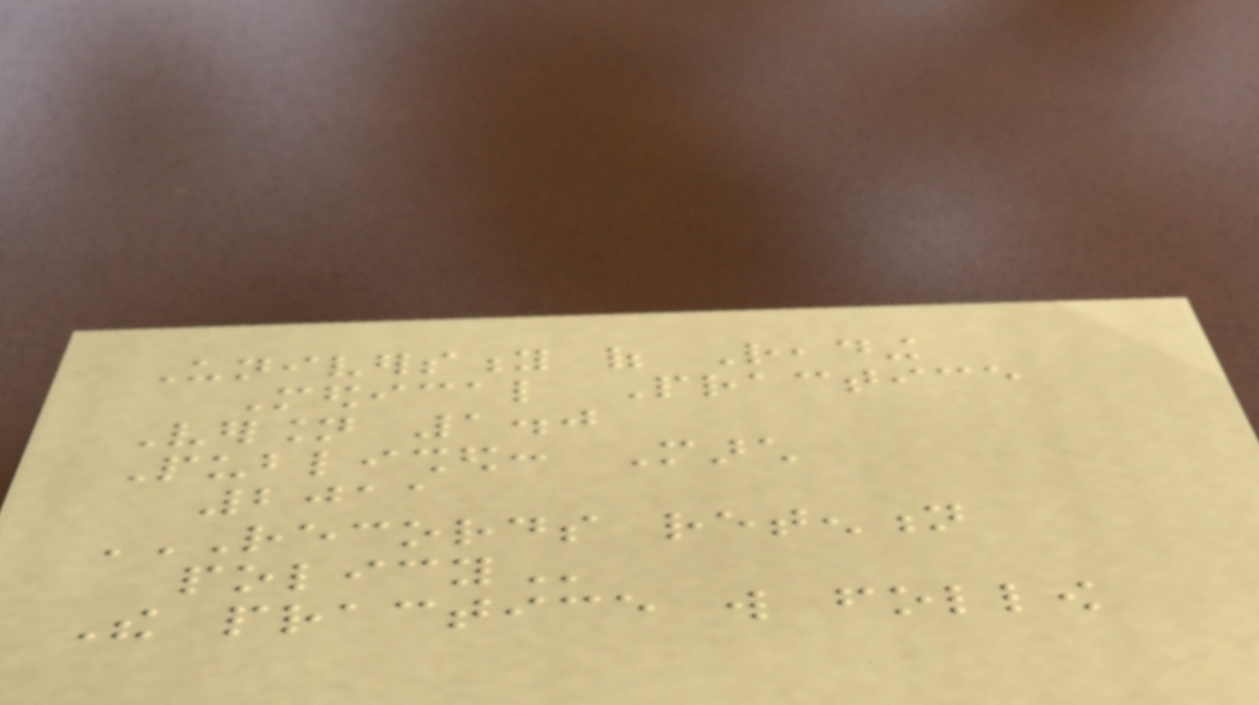University of Reading
Medical Practice
Version 1.0
Published: March
2011
RECORDS RETENTION
POLICY
The practice will follow
